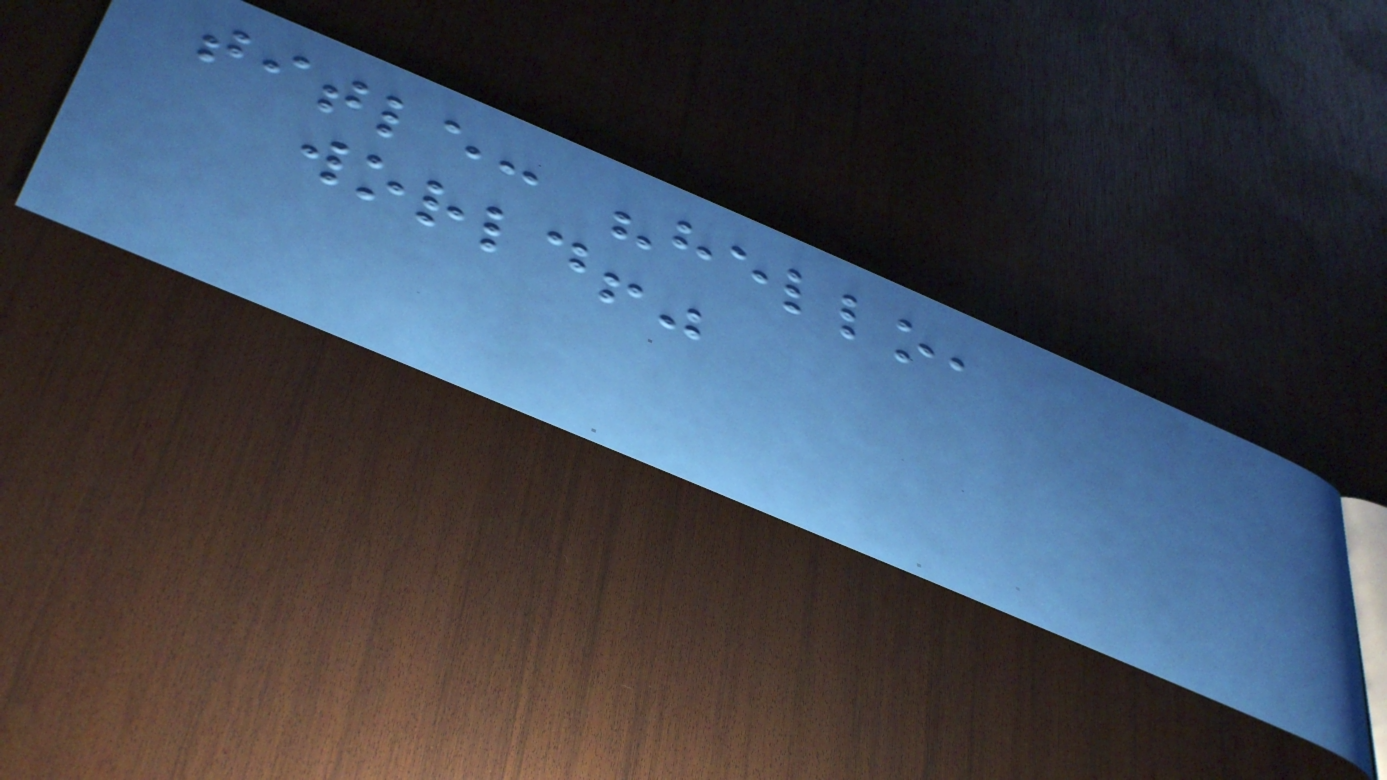title: "hello,
world!"
